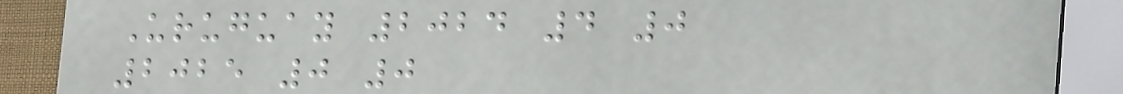Uruguay 2024 4 0
2025 0 0
